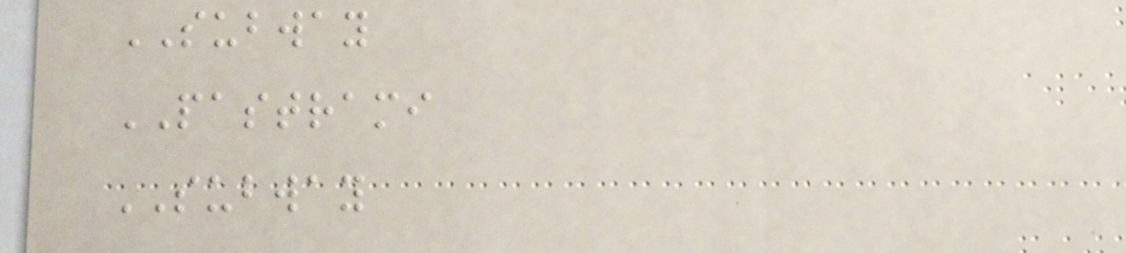SUBWAY
PASTRAMI
SUBWAY
